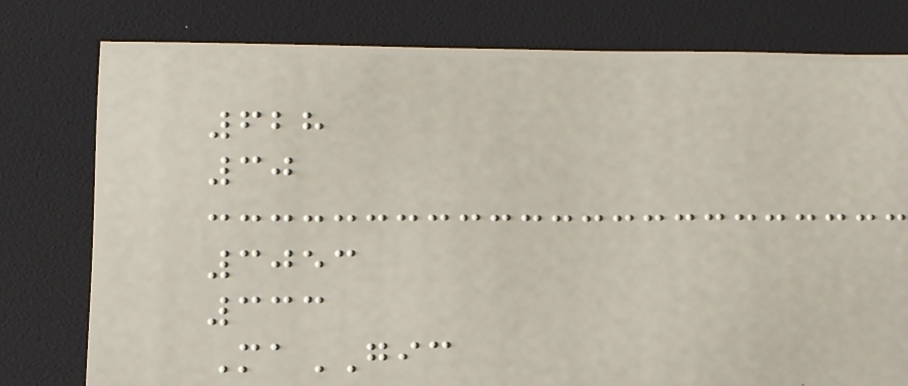628
30
3053
333
MaGIC
